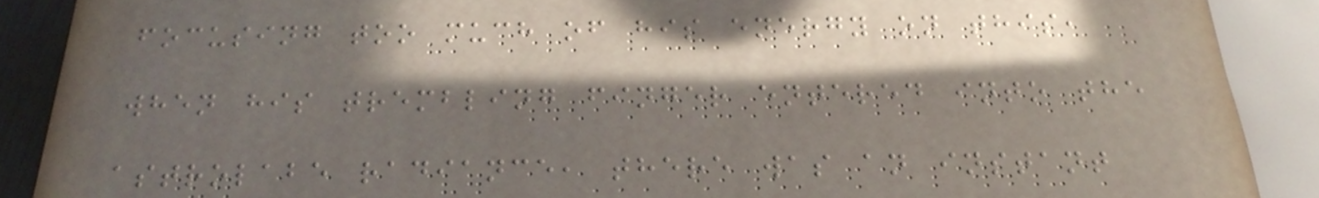focusing too much of his energy on this,
when his trembling finger entered into the
astrolabe radiance, there was an instant
